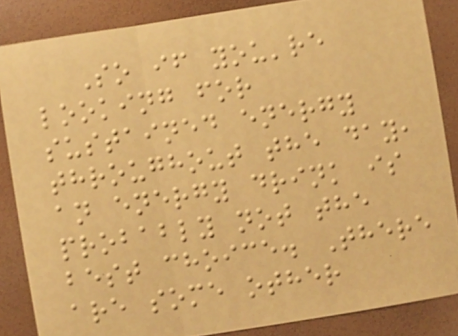So if you're
looking for
sustained energy
throughout the day,
an energy drink is
probably not the
best choice. There
are some other
